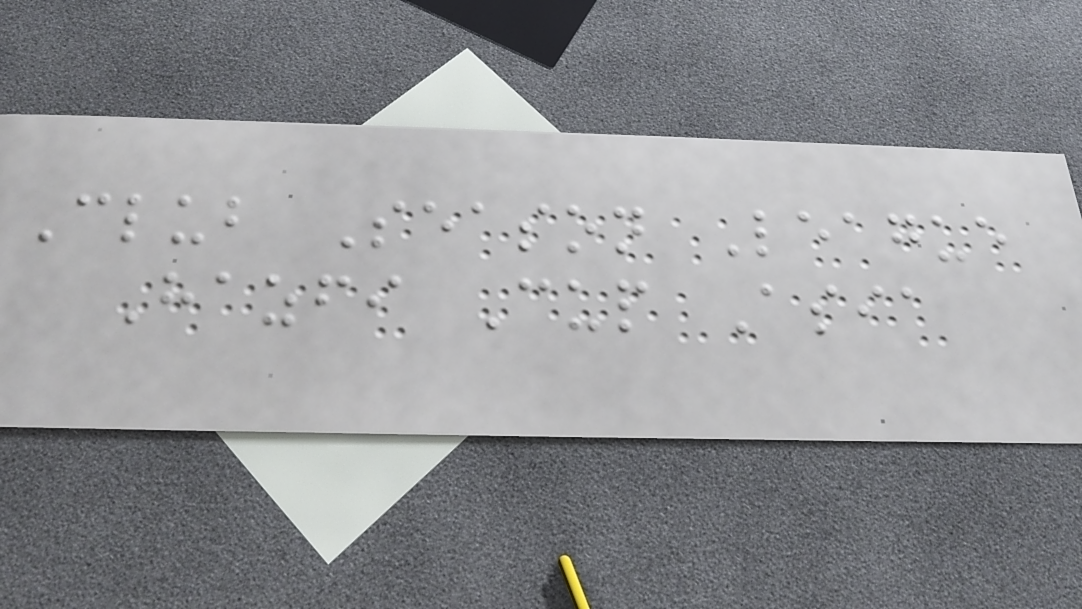Club Season League
Hazfi Cup Asia
